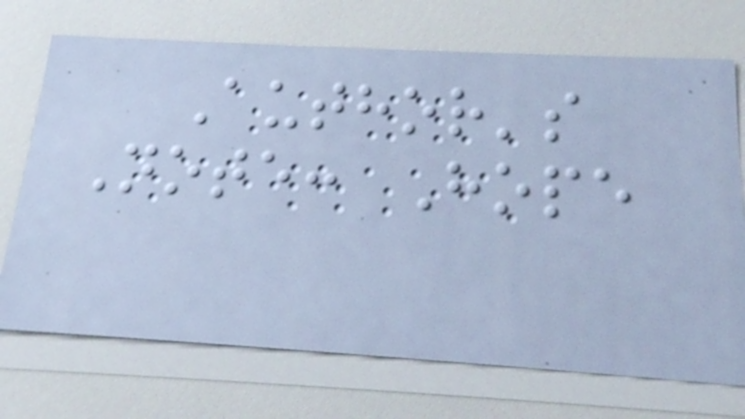Author's
Note: Hope
